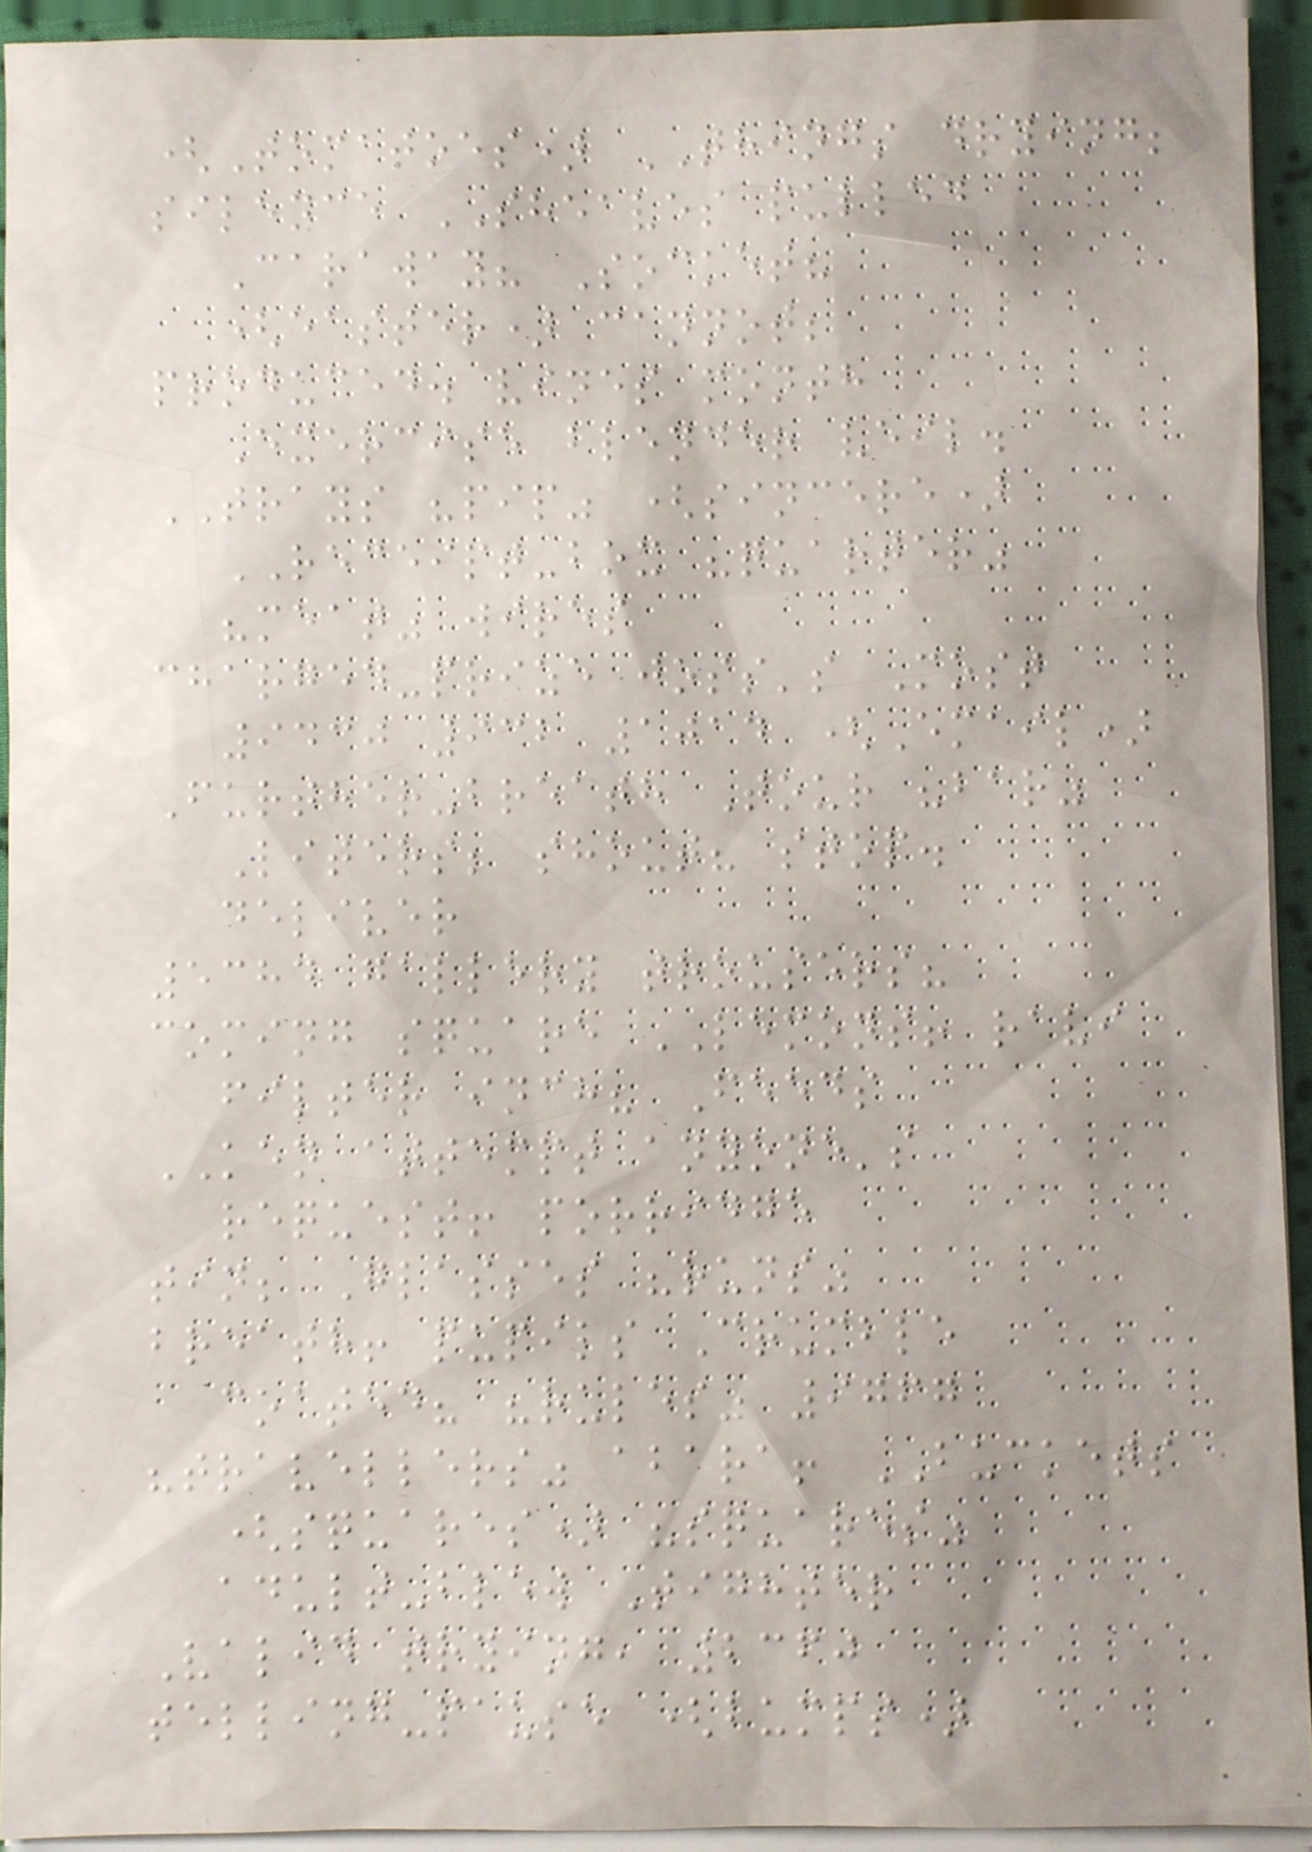(Tomatoes) THINGS drying;
silence SHEAVES pulled
Caraway? Socket?
(easter) cannot;
produced. vines month
Exercise blender veil.
TRAYS "pip" (sincere)
RECEIPT-box "quarter"
"meat" wires
charged-prize joss's Most
9430 932 1014 (Email)
Further-breath Tour "bar"
Liters; shout? stop.
deliver
5384 gallery trousers?
coming square LEMONS! ravi
filter inch? Feeds
KEN attempt anyone's
request! porridge
tin; Glasses "runs"
breath! pupils Crumble
coated? "rules" 9767
"travellers" abara! BUCKETS
(squares) "squares"
adult-blew Tighter
Valid trying, 2360
telling-pause (bumps)
